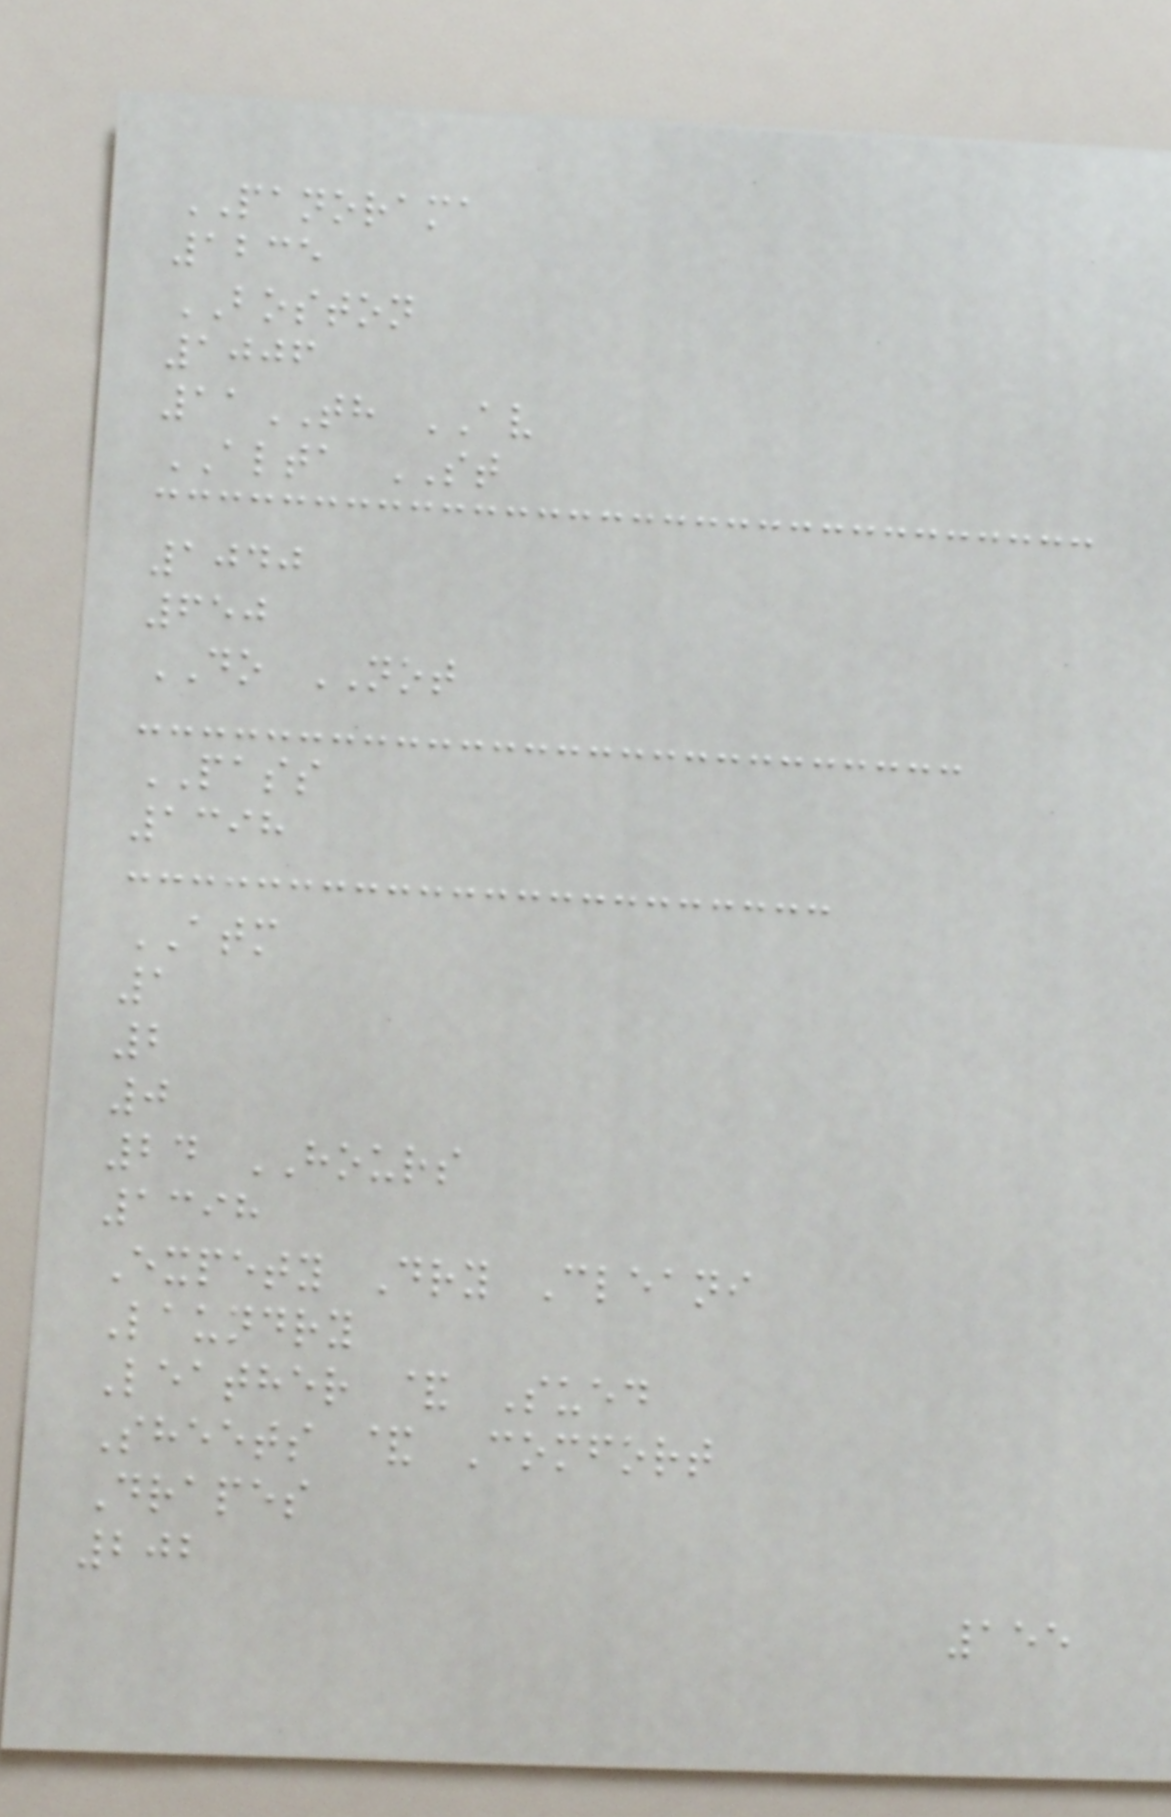PANORAMA
1235
BOSTON
1006
11TH AV
ALTA ST
1040
650
DO NOT
PASS
1398
ATM
1
2
0
24 HOURS
1398
Expety Dry Cleani
Laundry
Leather & Sued
Sheets & Comfort
Drapes
202
155
